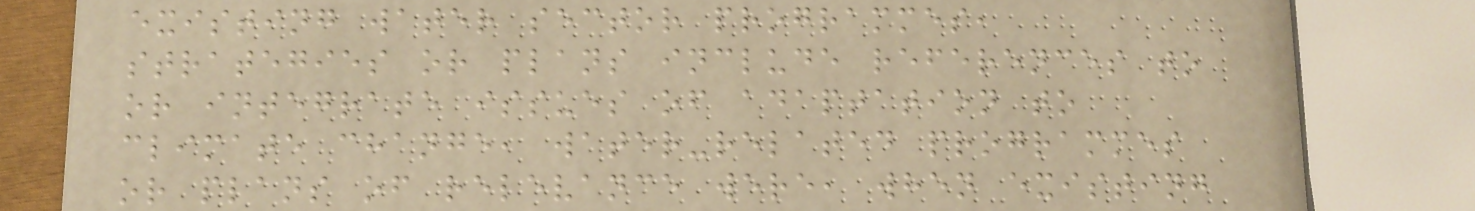existing water sector programmes,
strategies or plans include references to
or integrate issues of adaptation to
climate change, water-related programmes
or plans of relevance were, when existing
